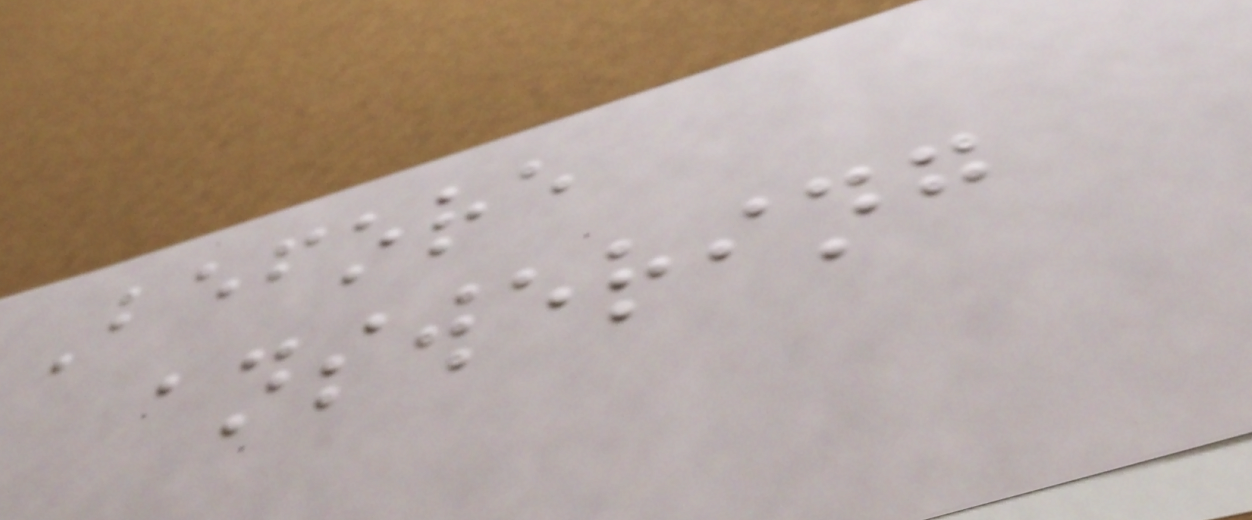Before
answering
